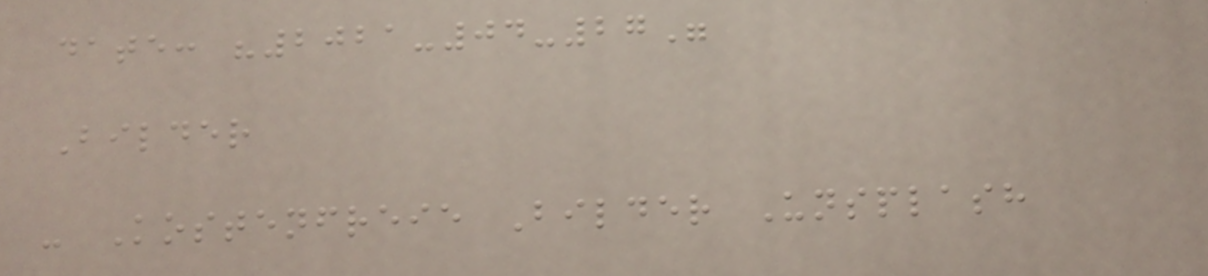date: "2021-04-27"
Bilder
- Kostenfreie Bilder Unsplash
